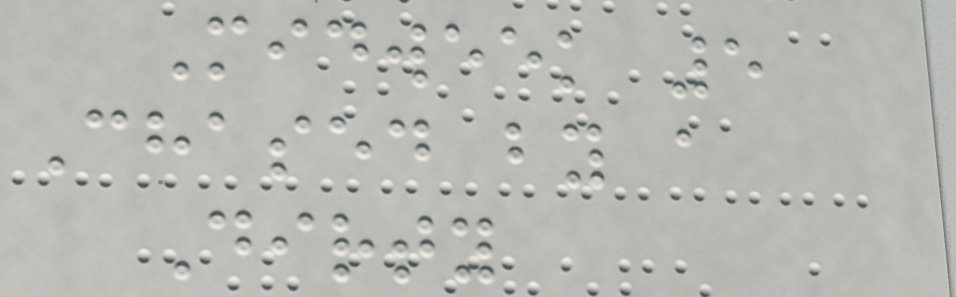Midweek 5
Chased by a
Dirty
